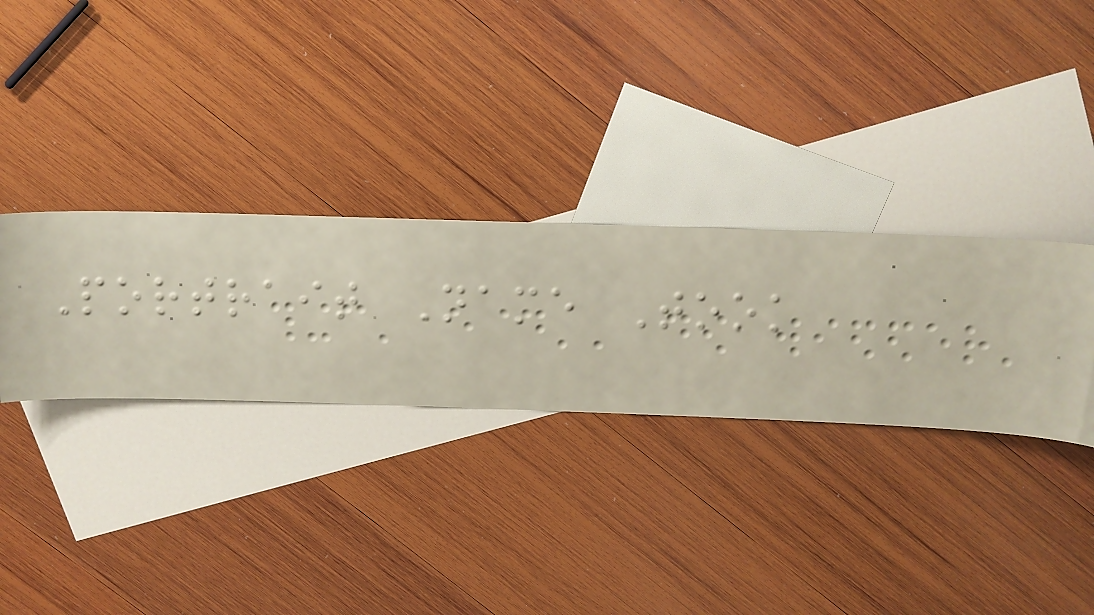Portrait Name Took
